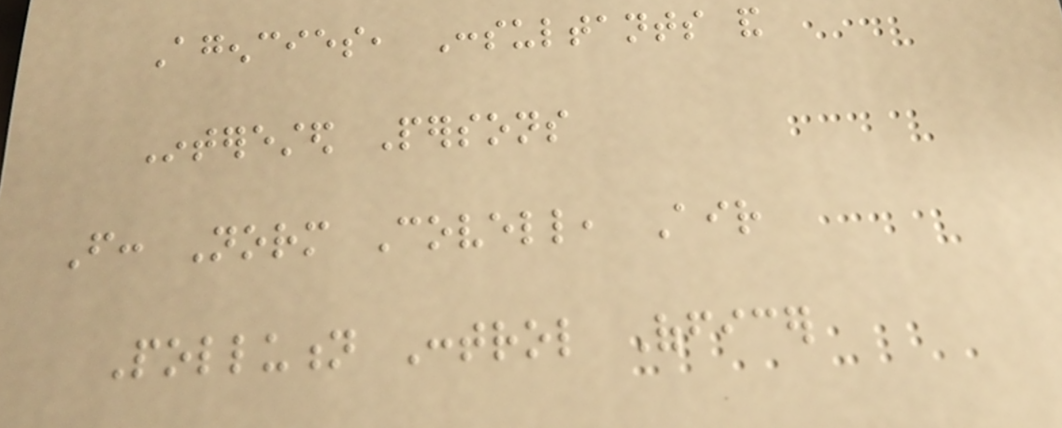Agencies, Consultants and
Interested Persons
From: Norm Covell, Air
Pollution Control Officer
